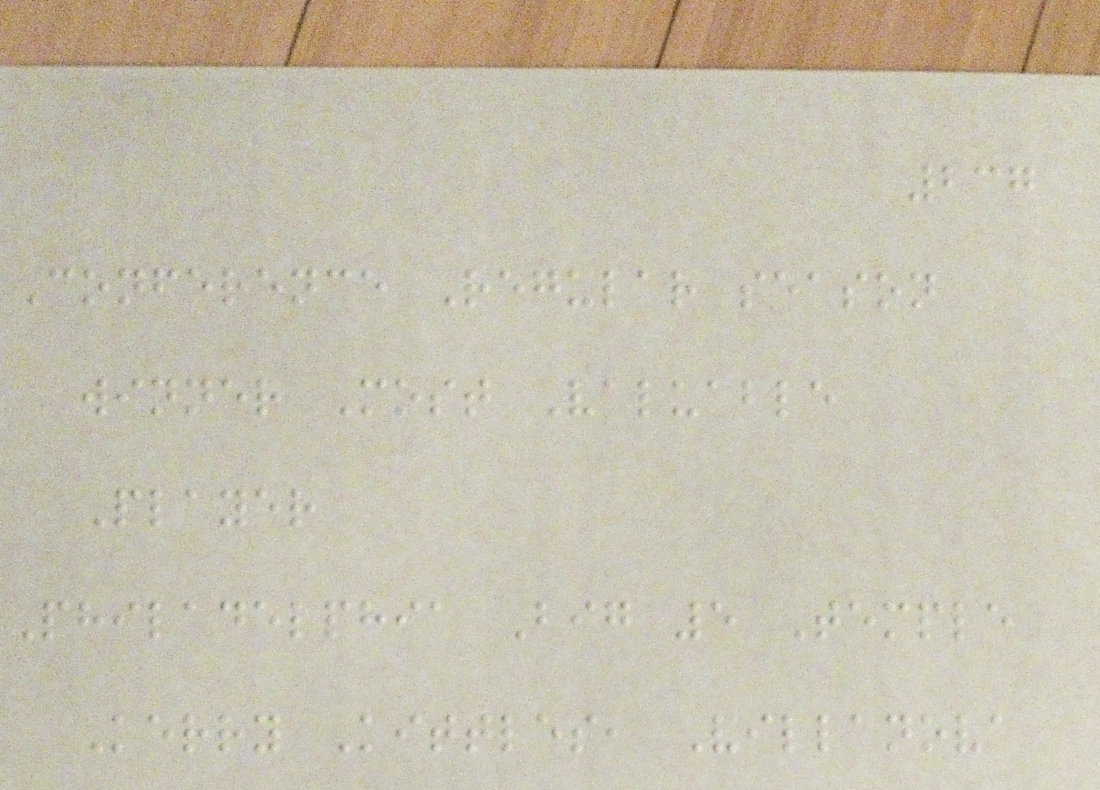237
Conference Regular season
winner Most Valuable
Player
Philadelphia Big 5 Temple
Kerry Kittles, Villanova
